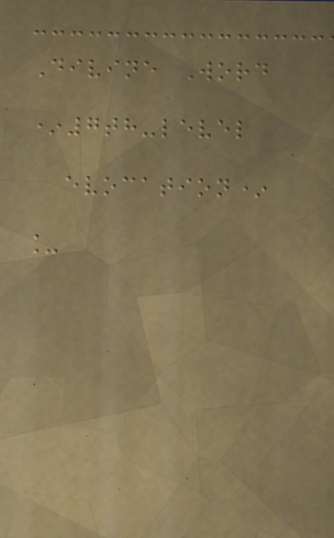Divine Word
*7th-level
evocation*
_
